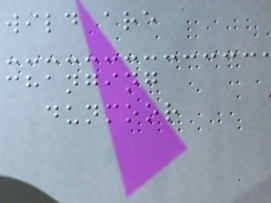wild are
changing
dunmoor
